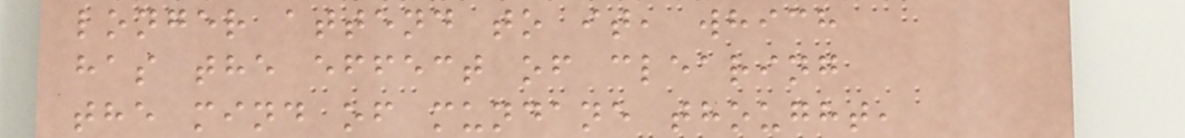longer attend to it, which
has the effect of clearing
the mind of mundane thought,
